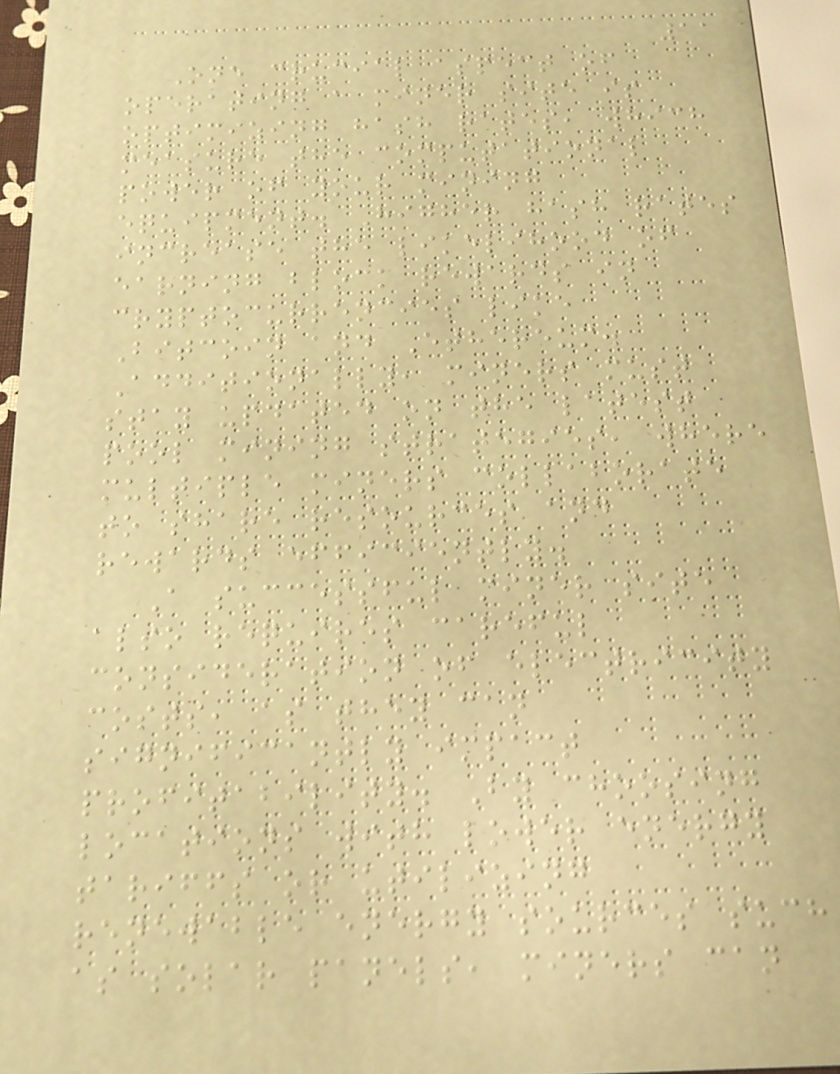11
One crucial aspect of
operating a miner site is
optimizing hash rates, which
measure the computational
power of your mining
equipment. Higher hash rates
increase the likelihood of
earning block rewards in
cryptocurrencies like
Bitcoin and Ethereum.
Additionally, miners must
stay updated on the latest
pool mining strategies, where
multiple miners collaborate
to share resources and
rewards efficiently.
A successful miner site
also requires careful
consideration of electricity
costs, as they can
significantly impact
profitability. By choosing
locations with lower energy
tariffs or utilizing
renewable energy sources such
as solar panels, miners can
